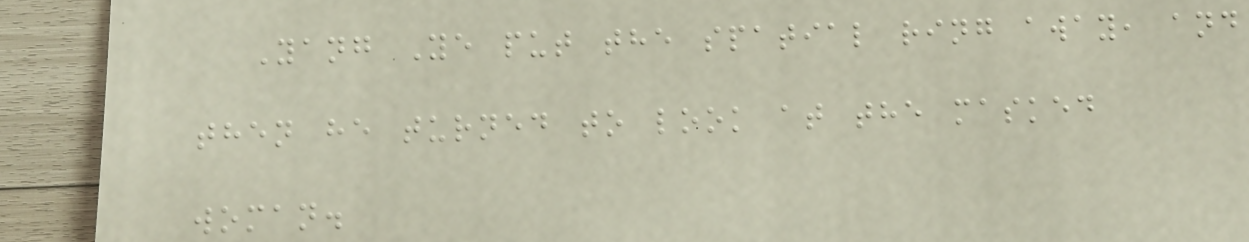Yang Ye put the spatial ring away, and
then he turned to look at the masked
woman.
